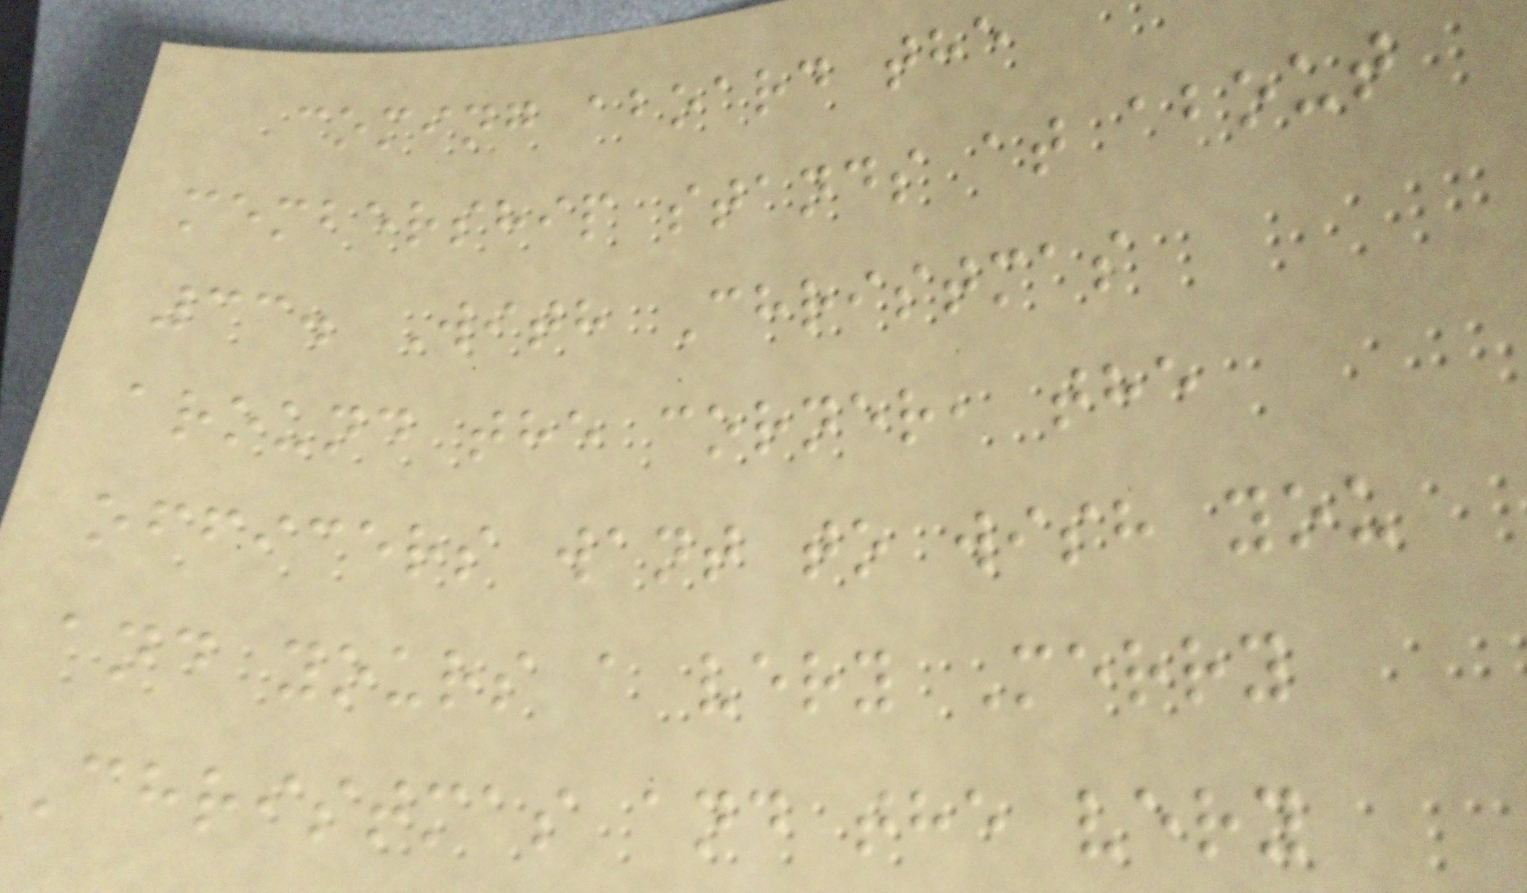coming aboard the
membership stands at about
33. With Christmas
around the corner, the
officers want to wish you
and yours a very Merry
Christmas and the very
